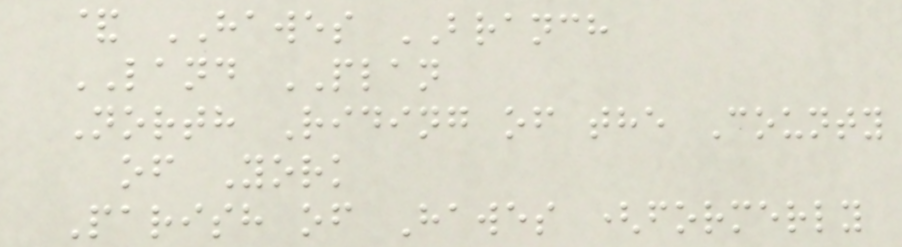& HAWES BRANCH
LAND PLAN
North Riding of the County
of York
Parish of Hawes (formerly
